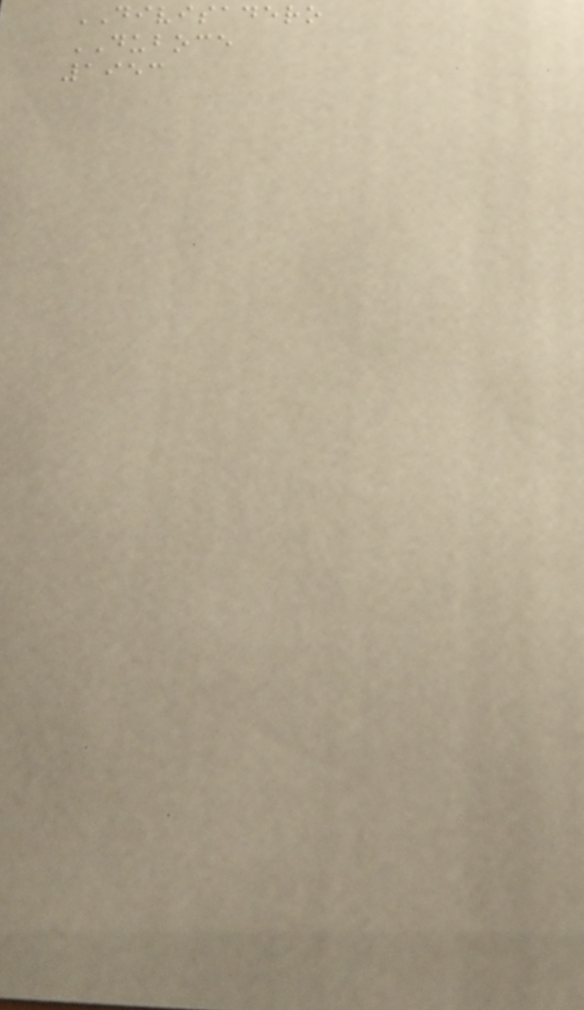DIVISADERO
DUBOCE
1953
